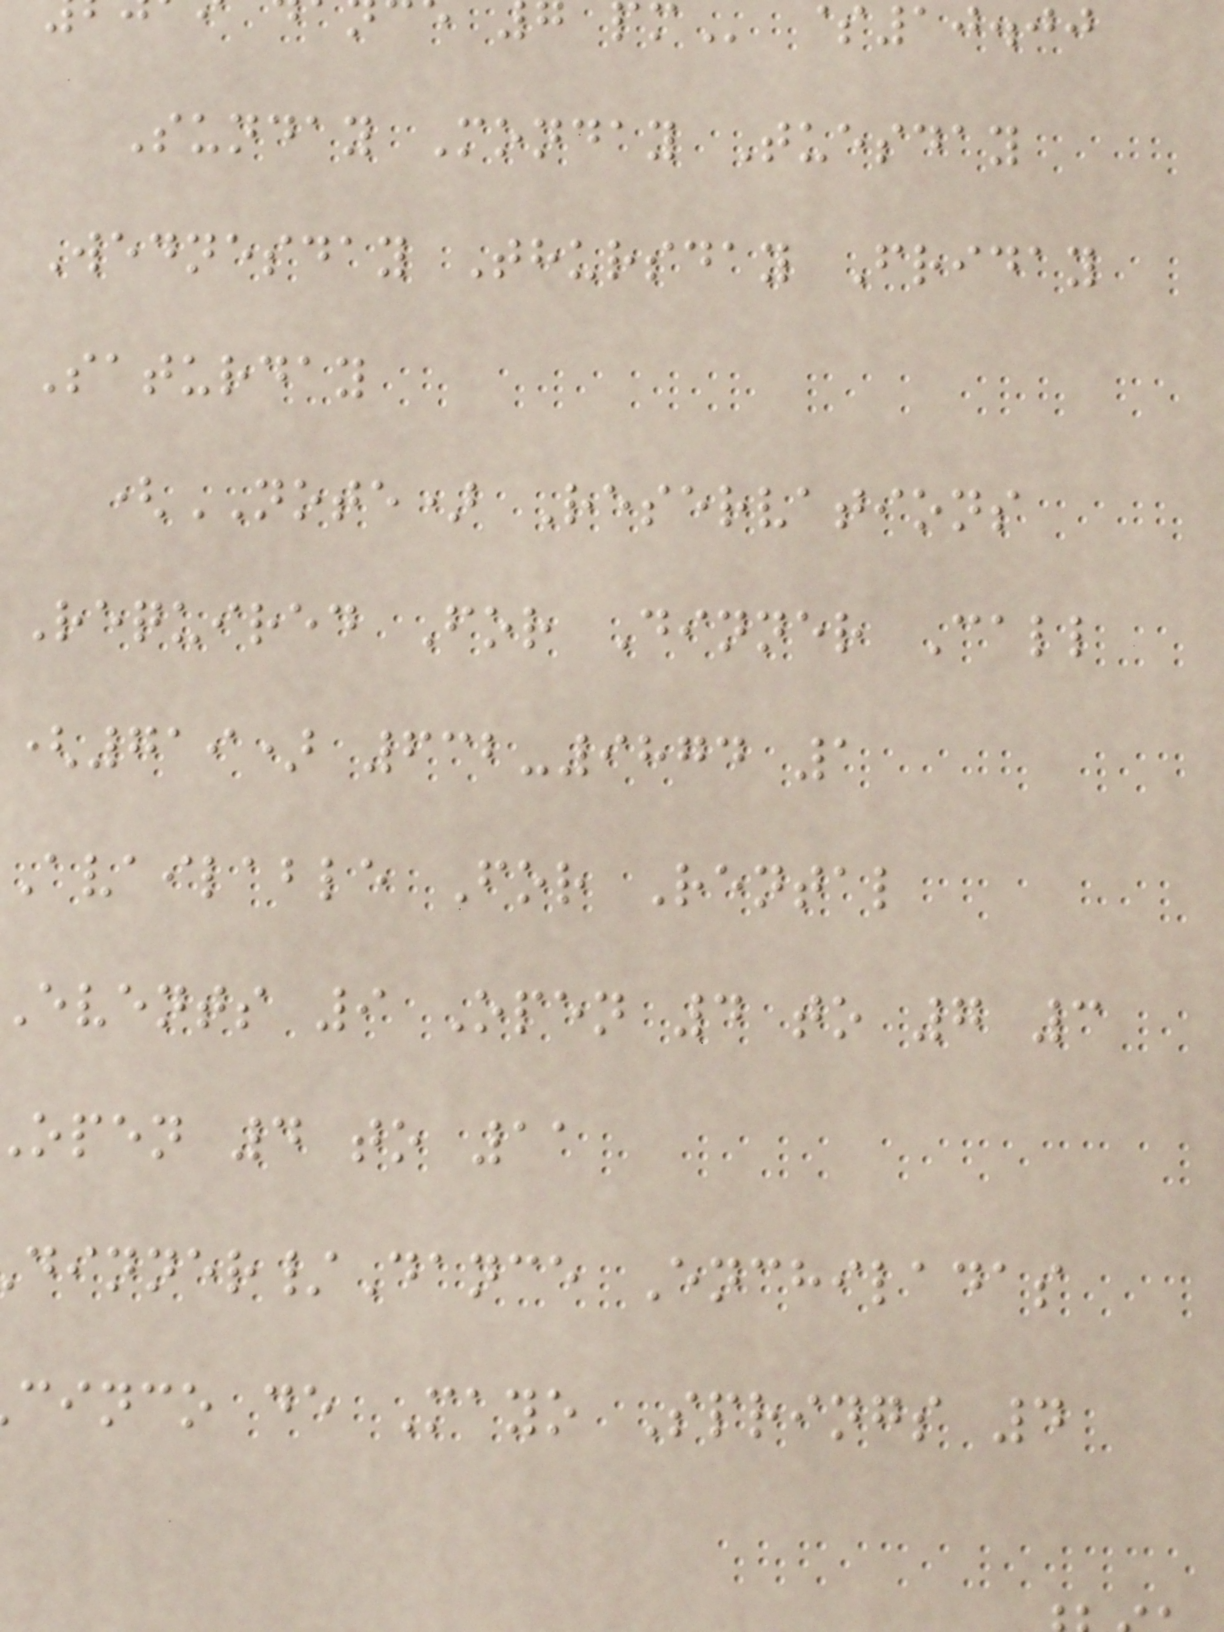$10.00
Sunday Monday Tuesday
Wednesday Thursday Friday
Saturday
(NOTE) Reservations
Required For Dinner Call
(719) 632-9874 1
Available For Rental
events 9 Open 4 to 7 3
open 4 to 11
inner/Dance Enchiladas
cinco de Mayo Springs 4
